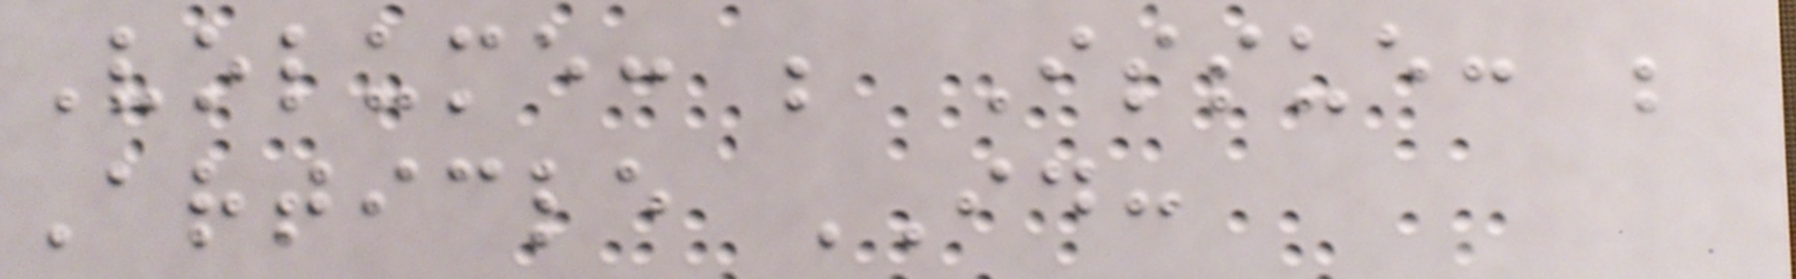Volume: ; Issue: ;
Article ID:
